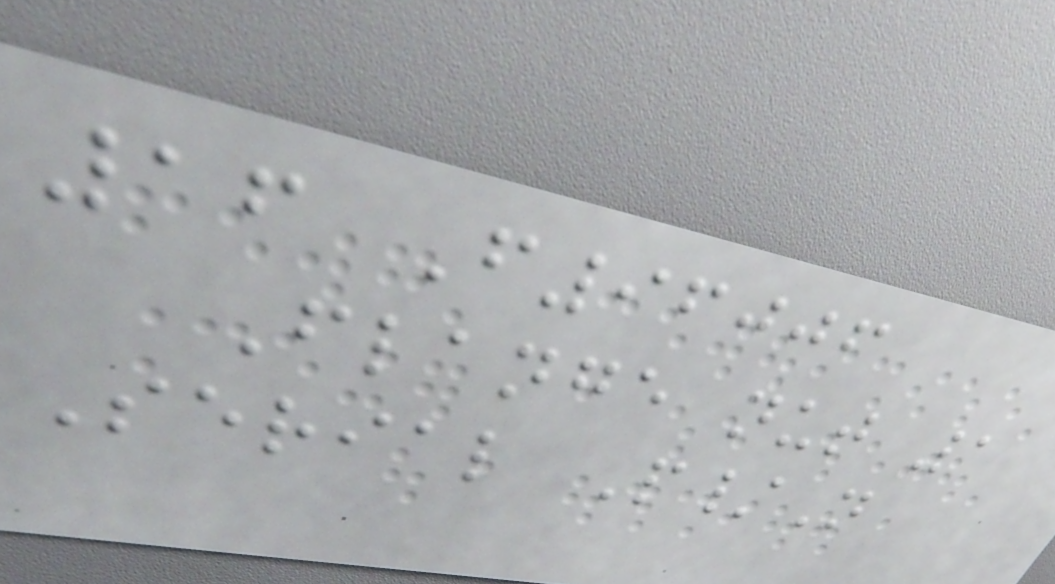16 F96006
Flange nut 1
Serial P/N
